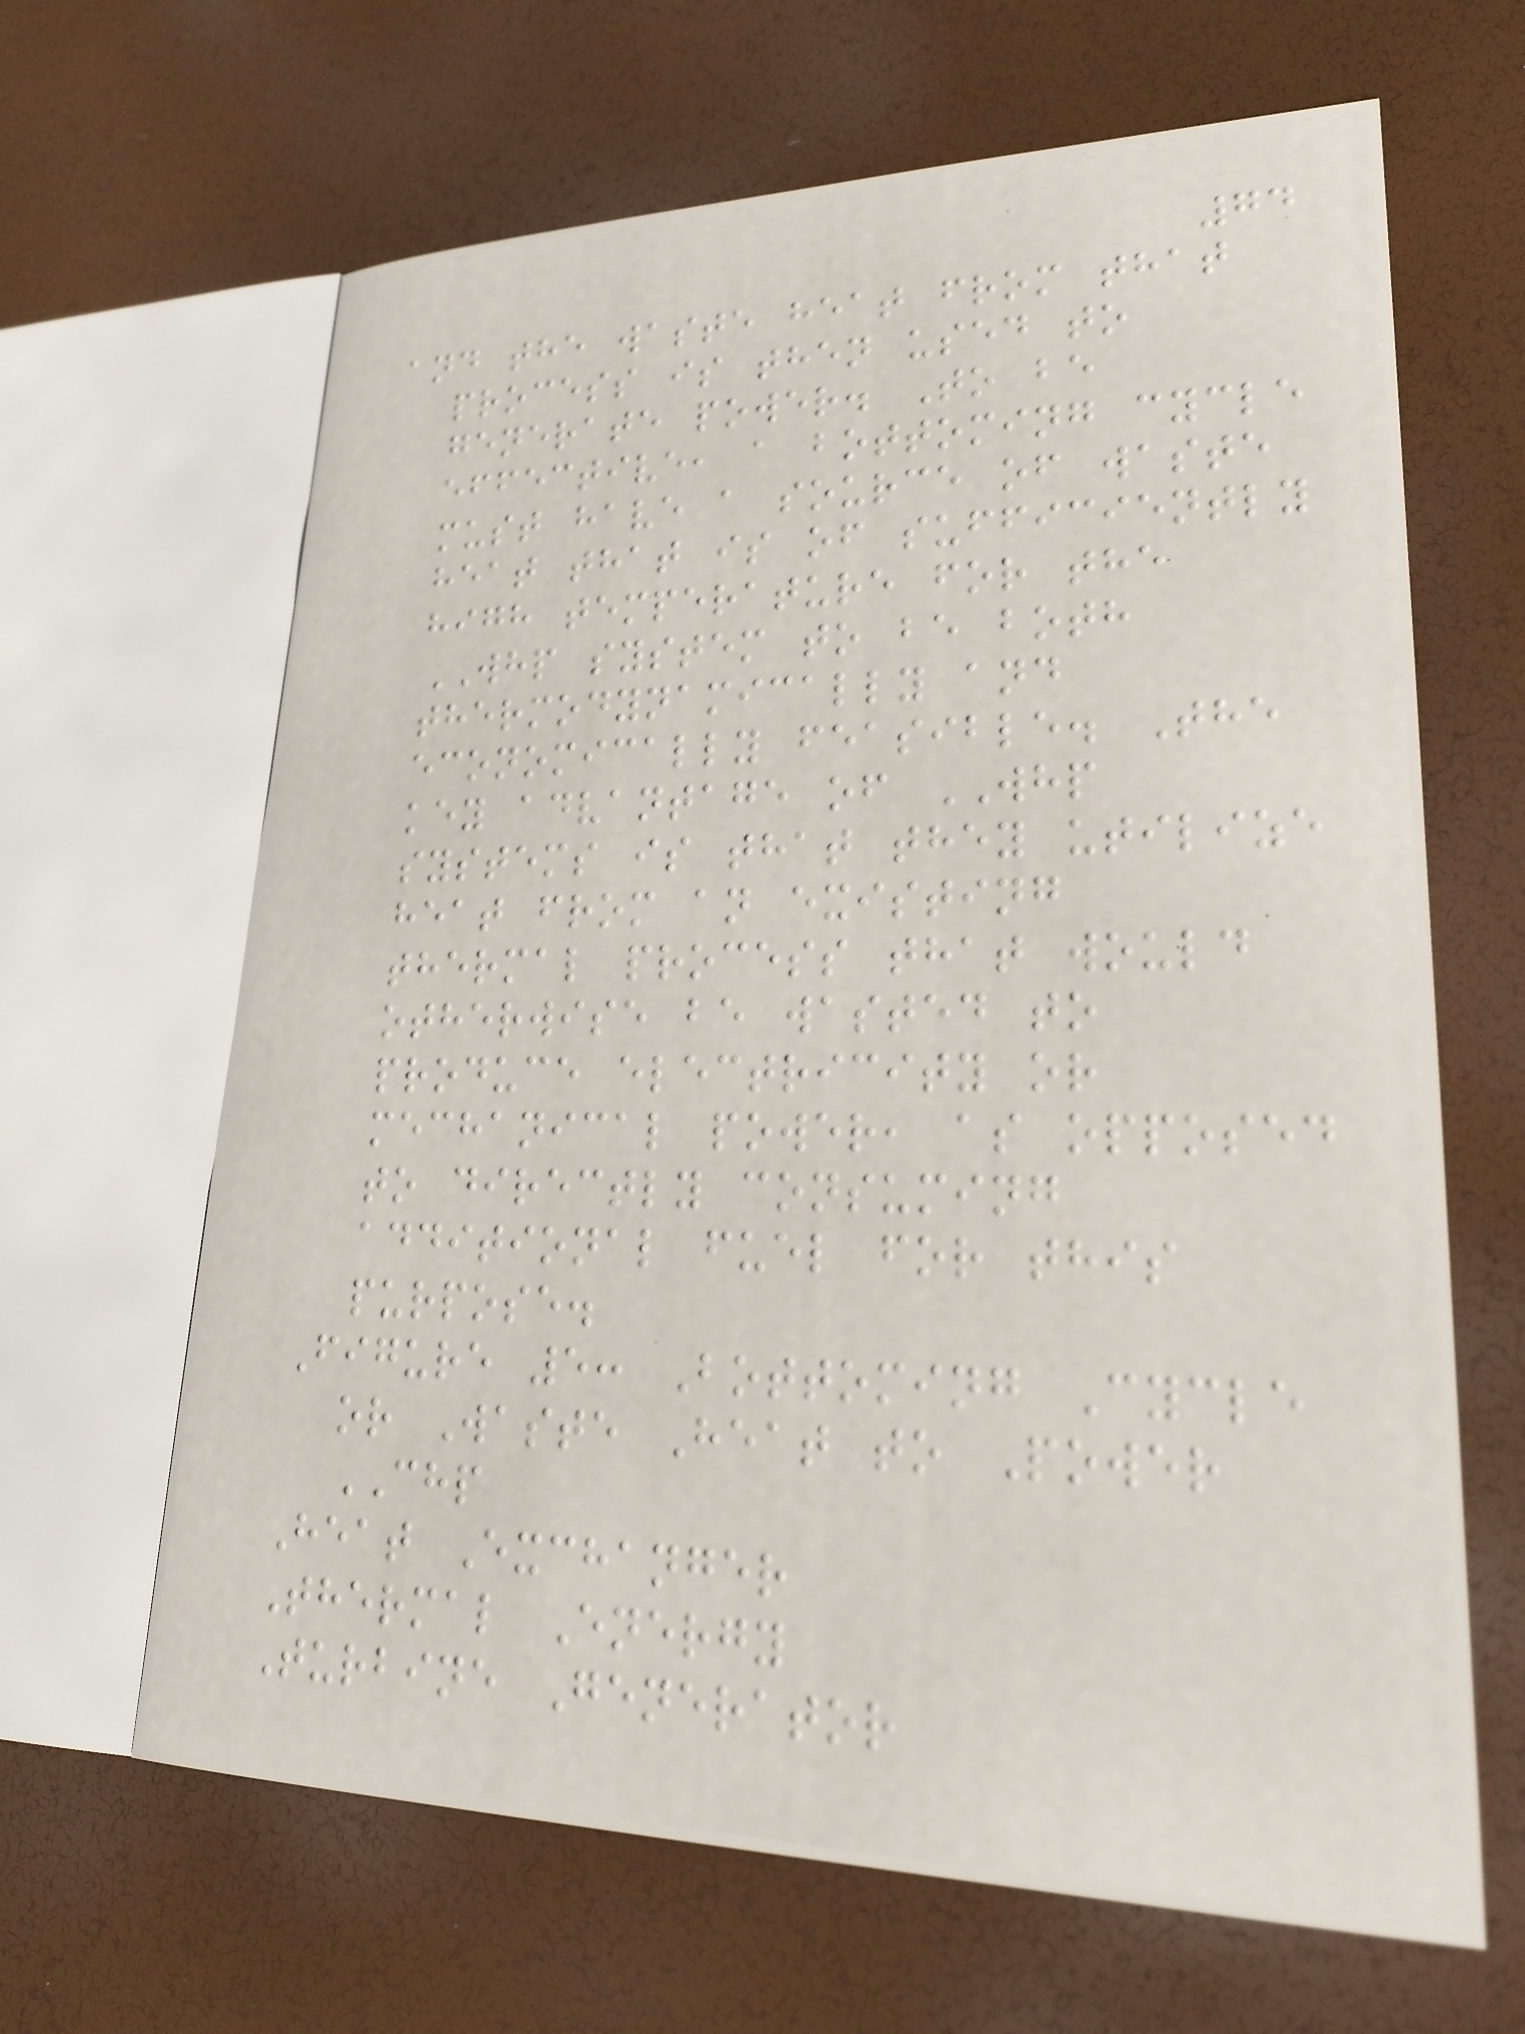74
and the waste heat from that
process is then used to
generate power. To be
effective, a bottoming cycle
must have a source of waste
heat that is of sufficiently
high temperature for the
WHP system to be both
thermodynamically and
economically feasible. The
key advantage of WHP
systems is that they utilize
heat from an existing
thermal process that would
otherwise be wasted to
produce electricity or
mechanical power, as opposed
to directly consuming
additional fuel for this
purpose.
Figure 5: Bottoming Cycle
or Waste Heat to Power
CHP
Heat Exchanger
Thermal Energy
Turbine Generator
